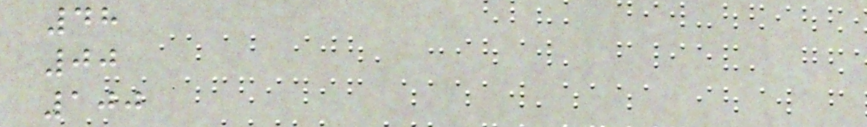48
00
100
